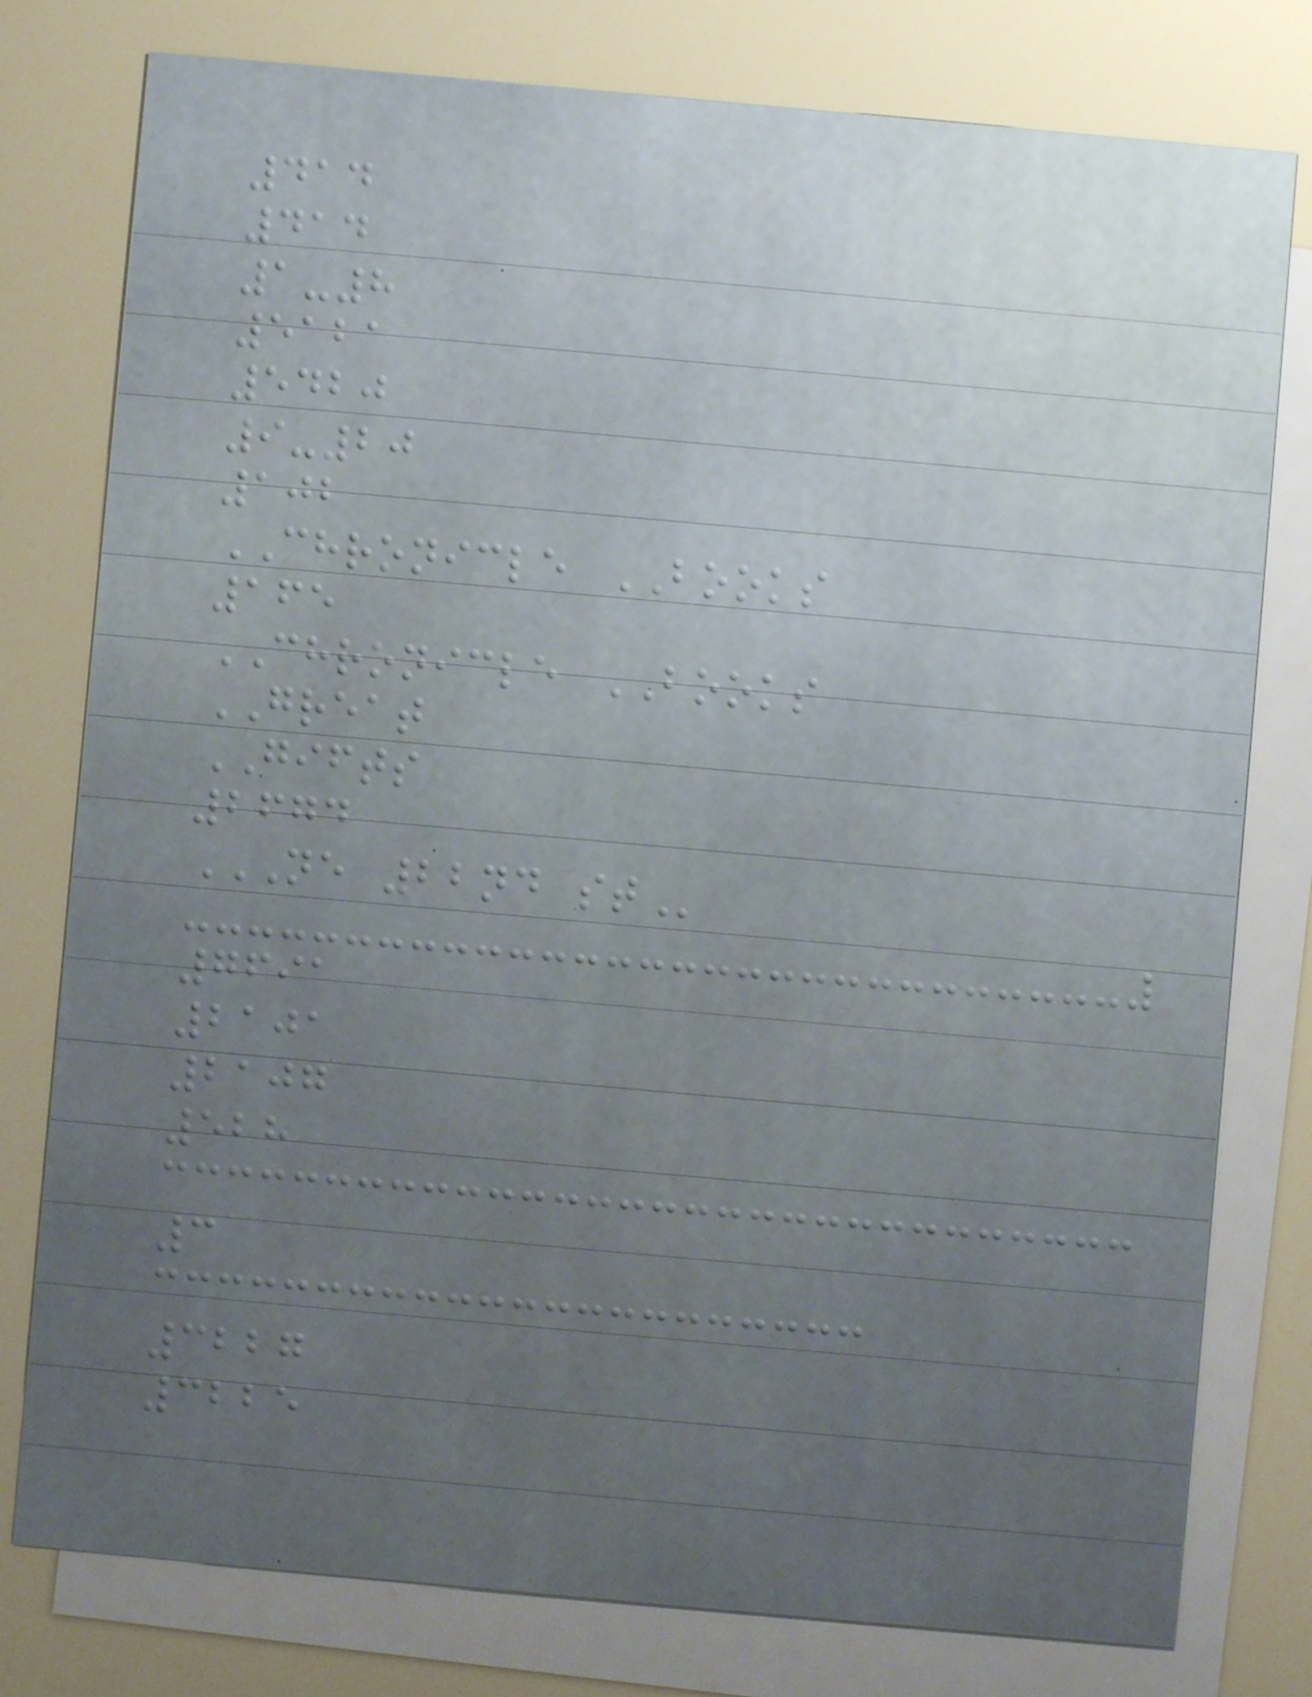414
414
1-8
5121
5420
9-20
102
CHRONICLE BOOKS
165
CHRONICLE BOOKS
GREAT
GIFTS
2674
NE 22ND ST
7691
2101
2107
528
3
3227
3225
